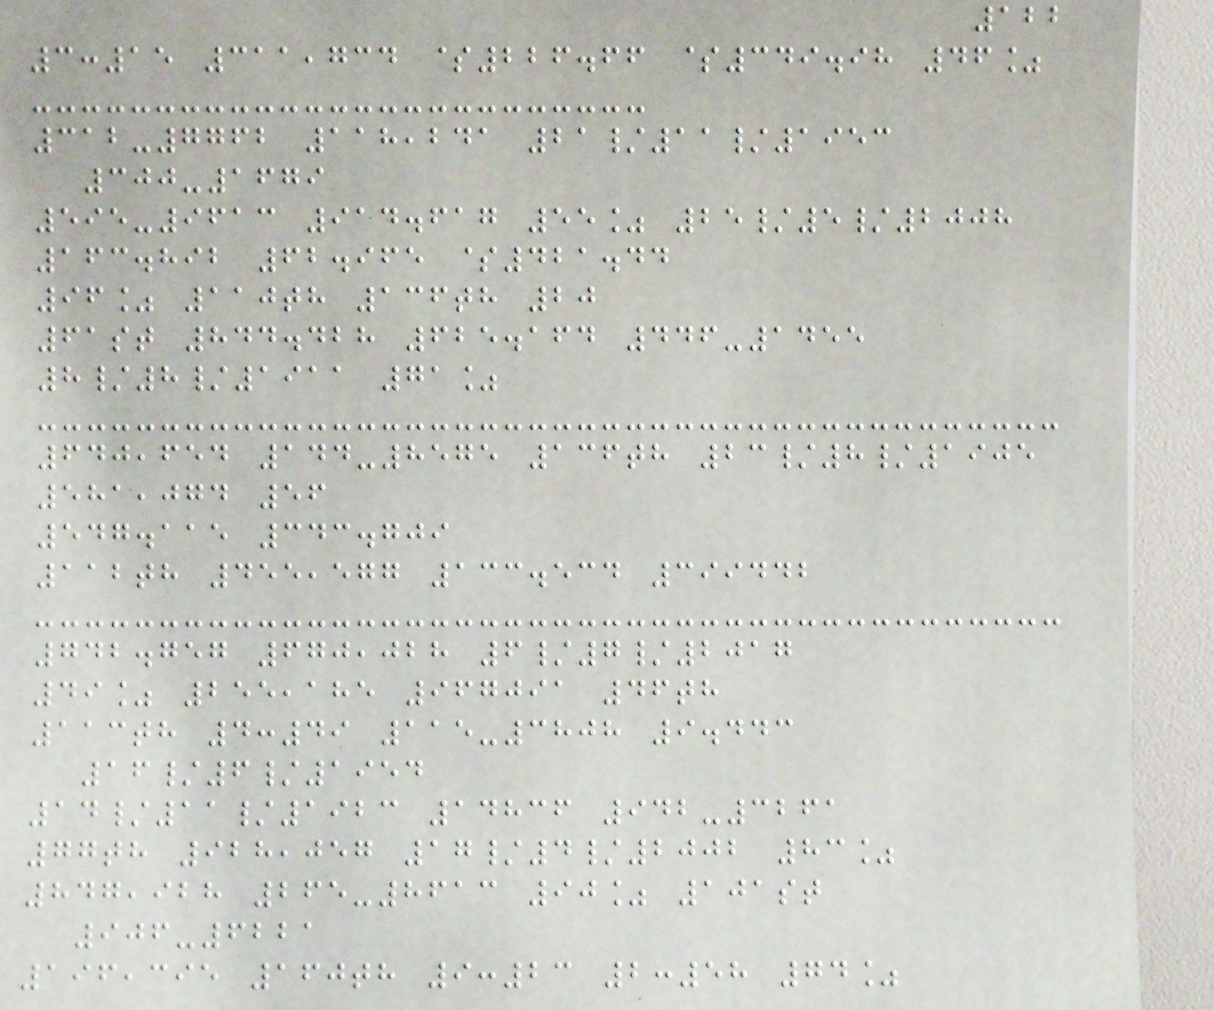122
3:15 311,734 $226.66 $349.98 46%
312-7762 118,241 21/11/1953
300-1679
595-9613 914.617 55% 25/5/2008
163.892 62.965 $421.44
96% 110th 136th 20
61st 844.428 625.164 446-1455
8/8/1911 71%
640,654 144-8575 136th 23/8/1905
581,074 56
547.115 343.709
112th 455,577 133.534 399442
742.757 670,028 6/7/2017
49% 255,185 967091 46th
113th 4:49 115-3808 9.443
16/6/1954
14/11/1923 14836 942-3261
77th 928,057 17/4/2002 83%
847,928 265-8613 90% 101st
906-6221
196,395 160th 9:23 2:58 74%
